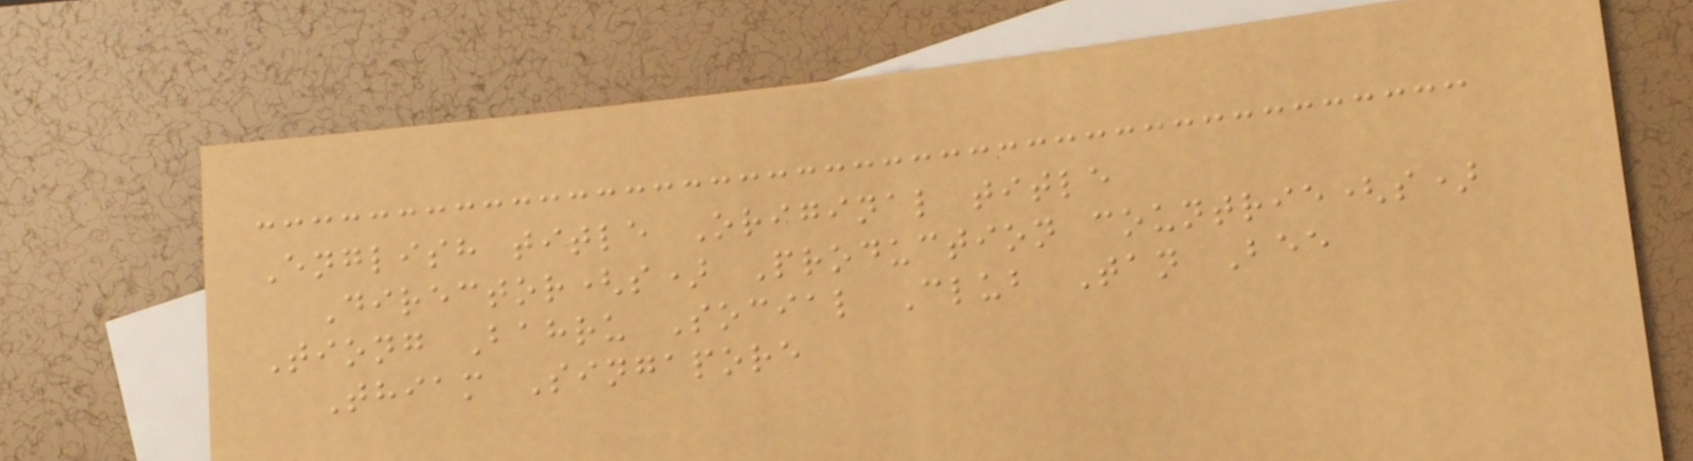English title Original title
Director(s) Production countrie(s)
Tiong Bahru Social Club Tan Bee
Thiam Singapore
